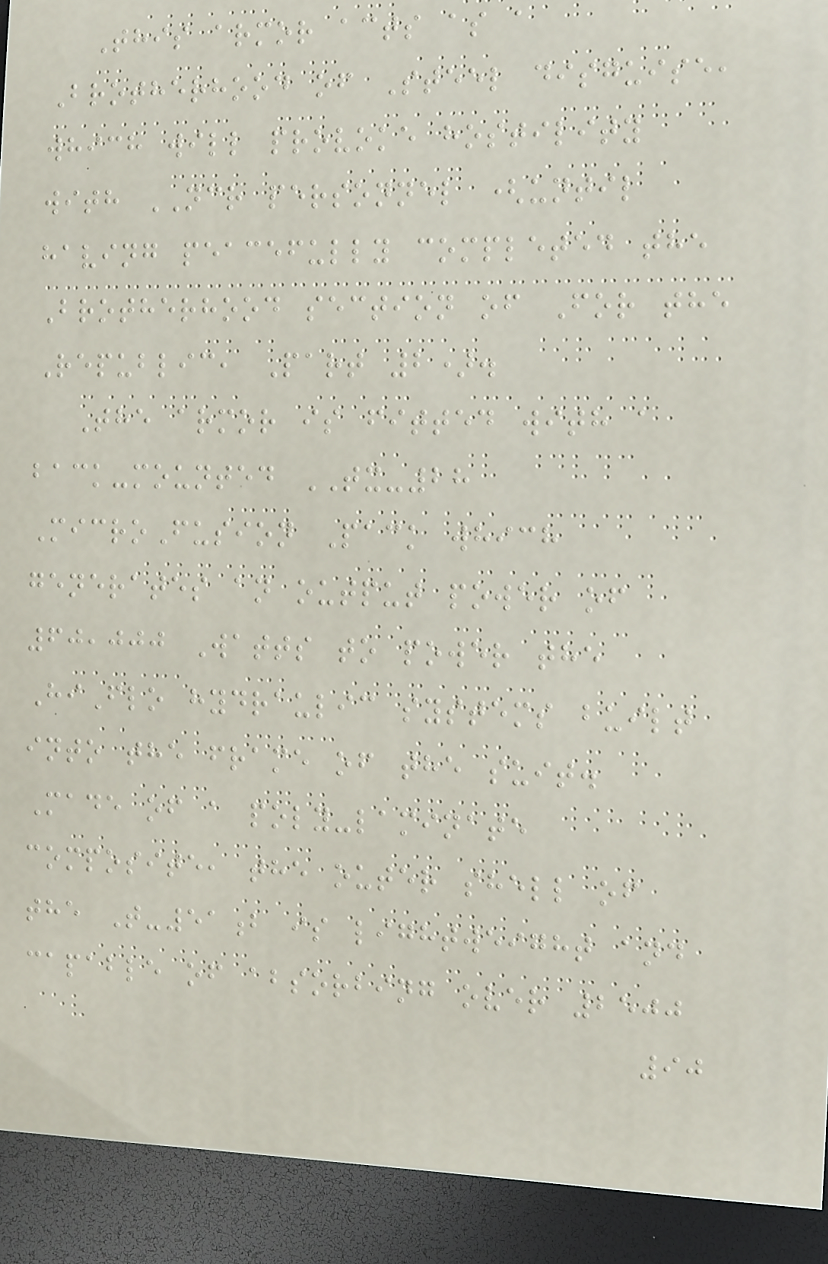This armor acts as a
Brotherhood of Steel disguise,
which will provoke hostility
with NCR personnel (until
having peacefully completed the
Brotherhood section of For the
Republic, Part 2).
The armor is fitted with a
back-mounted TX-28
MicroFusion Pack which
generates an output power of
60,000 Watts to power the
HiFlo hydraulic systems built
into the frame of the suit.
Made of a poly-laminate
composite, the outer shell of
the T-51b is lightweight and
capable of absorbing over 2500
90
